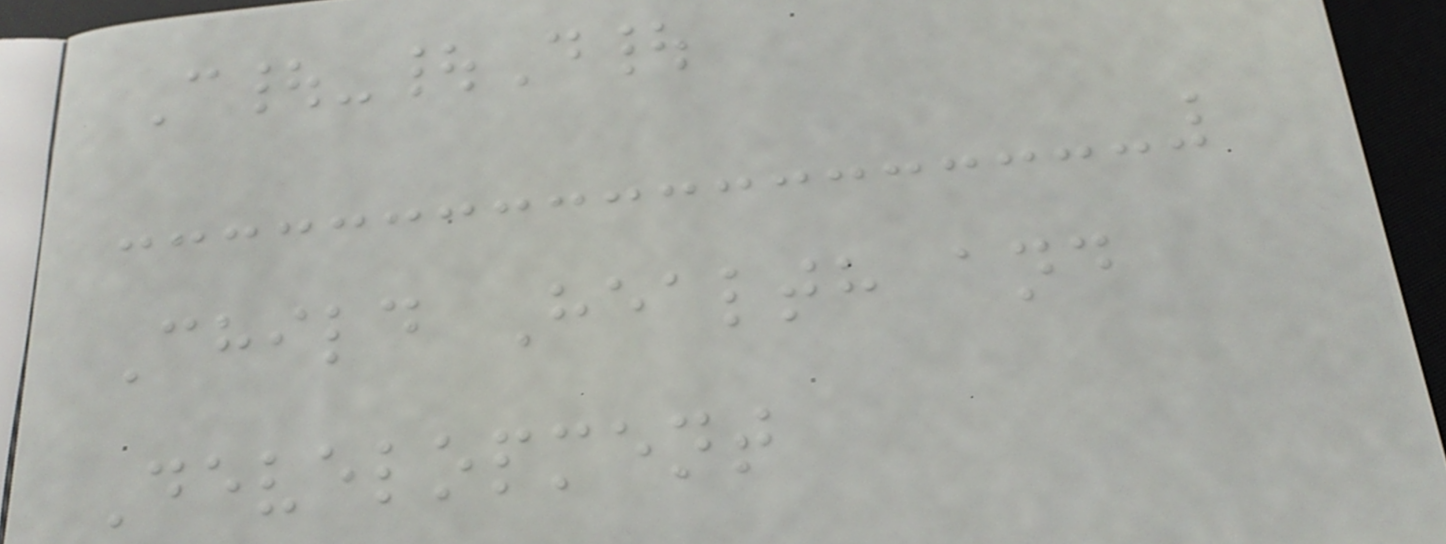C|-|D|
Child Health and
Development
